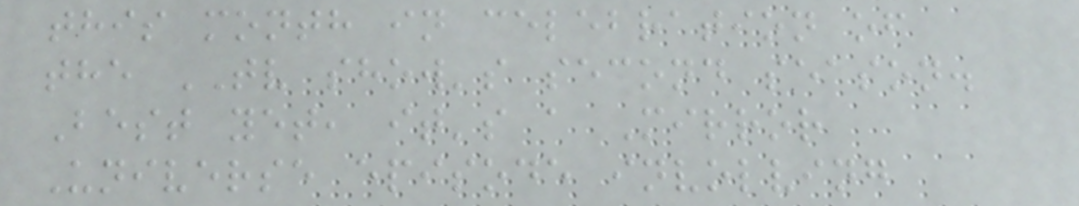this month in celebration of
the TV show's second season.
Best yet, it's a Mirror
Universe episode involving
